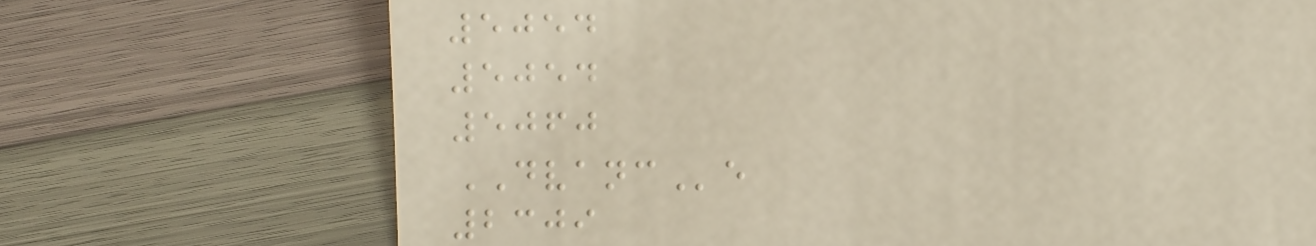5054
5054
5060
DVANCe
2309
